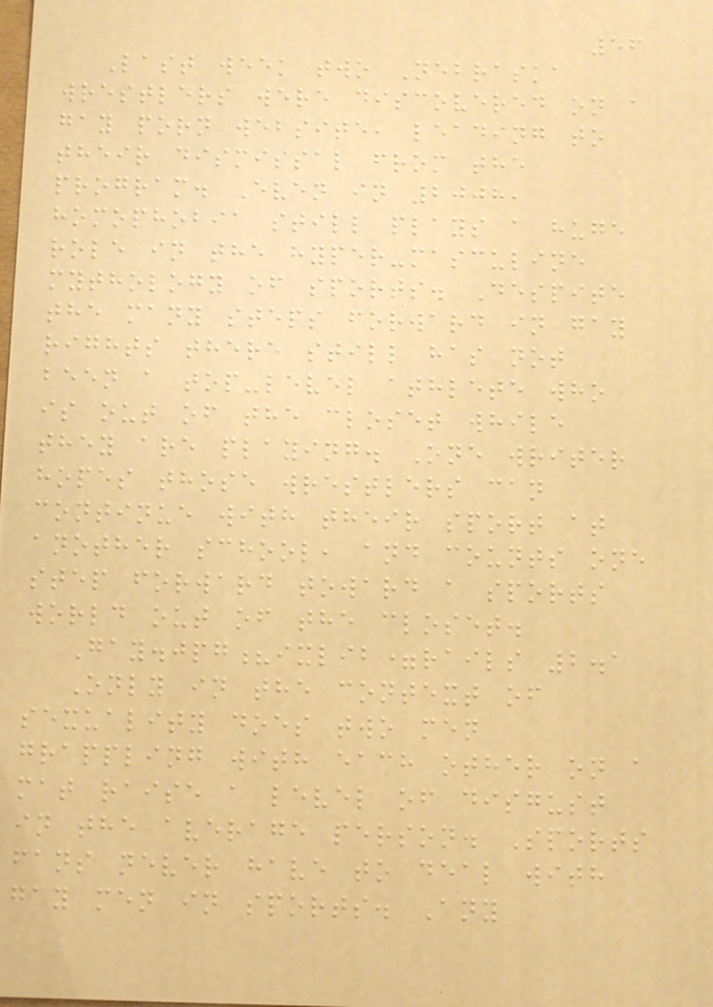56
Last week two Nebraska
wrestlers were discovered on a
gay porn website, leading to
their dismissal from the
program. Even in 2008,
homophobia still plays a huge
role in the hyper-masculine
mythology of sports. Despite
the many steps forward in gay
rights there still has not
been a top-level athlete who
is out of the closet while
they are playing. One writer
hopes those wrestlers can
continue with their sport at
another school, and counts one
step forward toward a sports
world out of the closet.
Gay.jpg?ixlib=rails 2.1
Only in the context of
sexuality does two men
grappling with each other on a
mat raise a level of disgust
in the average person. Sports
fans never have to deal with
gay men in sports. Any
